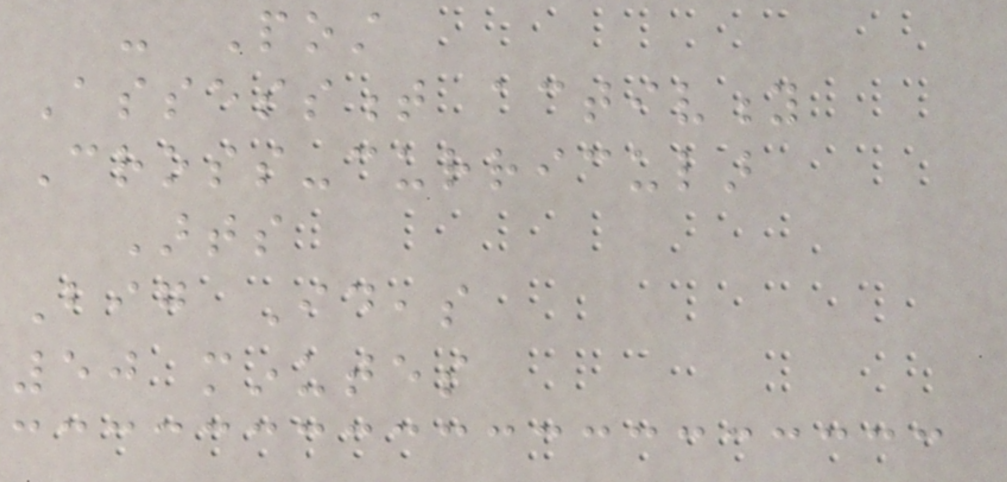- Post
Assessment activity
Cross-curricular
Arts
Big Ideas
50 minutes
